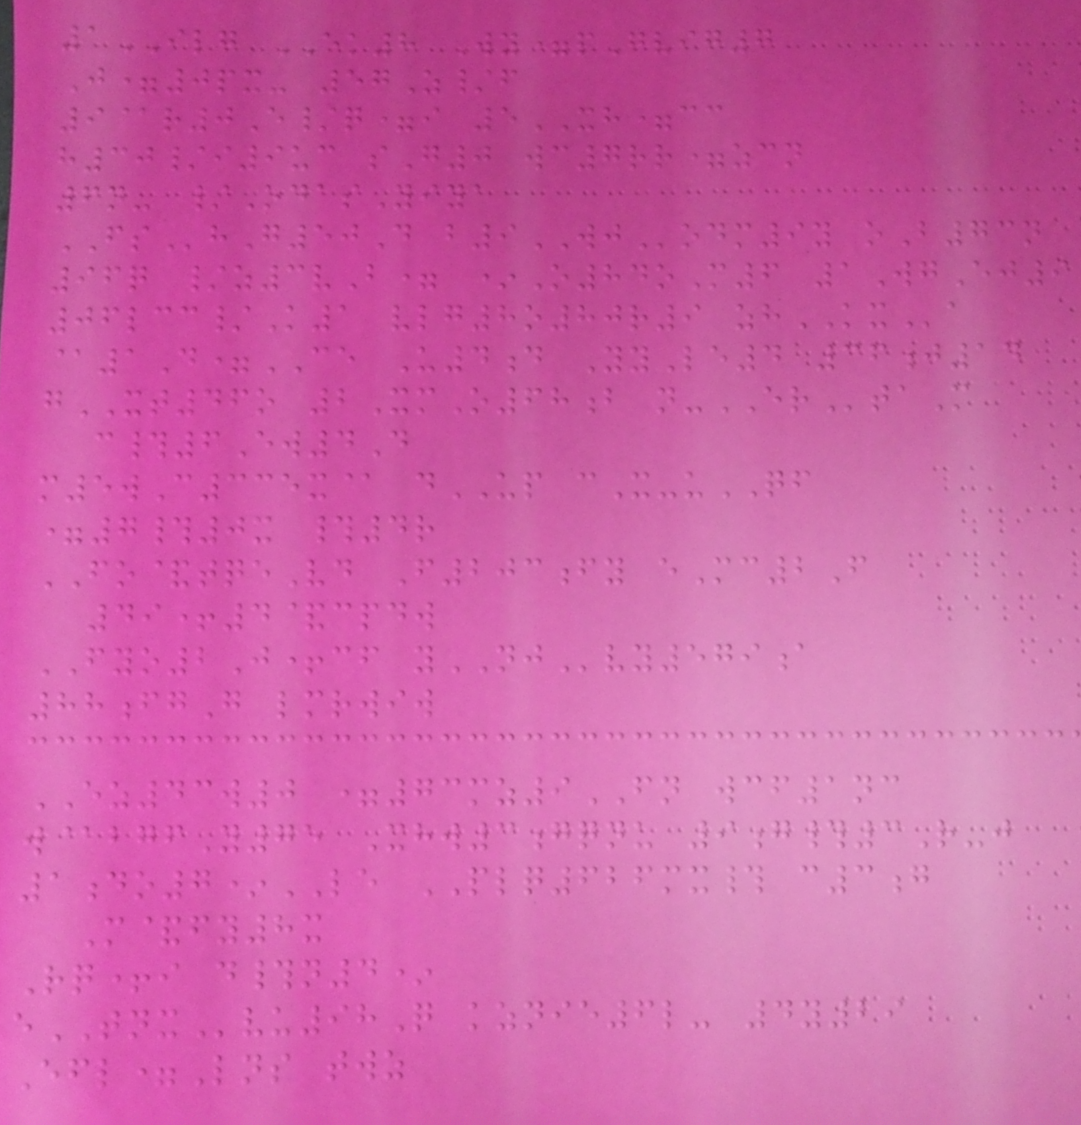1ILG EK8 Wy=pGvig7
J=0px- 57Z/f
9@r0E/q=i 5XH=cc
h30/i9uc sG0 wc7rr=zcn
6n- /OdasYiya
FShG50D b9WJodm9y oB73n
96q /z3vB= *O84oM6 1WgEj9
06lcc/K1 vlg8o80r9 zhKXa
@1D=CE U4d YyLe4 36j14
gXT46o 2XmO68b n-ERtaM
c#6Ew4D
m5wC335x@ dUP cX-uQF
=7#0x #4r
FO&tqeVd F203fy eMc2F
49+4&cpdw
FYO2J+cf yNJvy579a
88fgG lmrwiw
EZ43w0 =73mz9FN wcf1nc
w@bgfY75 Xhw3gqnu 9g#3R-j
1do7*LE PLQ626mx# c3g
M&fy8x
Rq+i d#n4*
eTNXvu98Q kznie6l- 4y29
Efl=Lns twz
